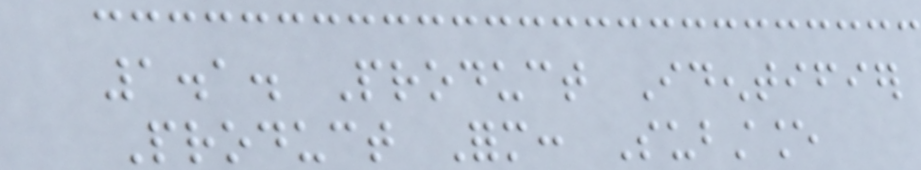1.1. Product Identifier
Product Form: Substance
